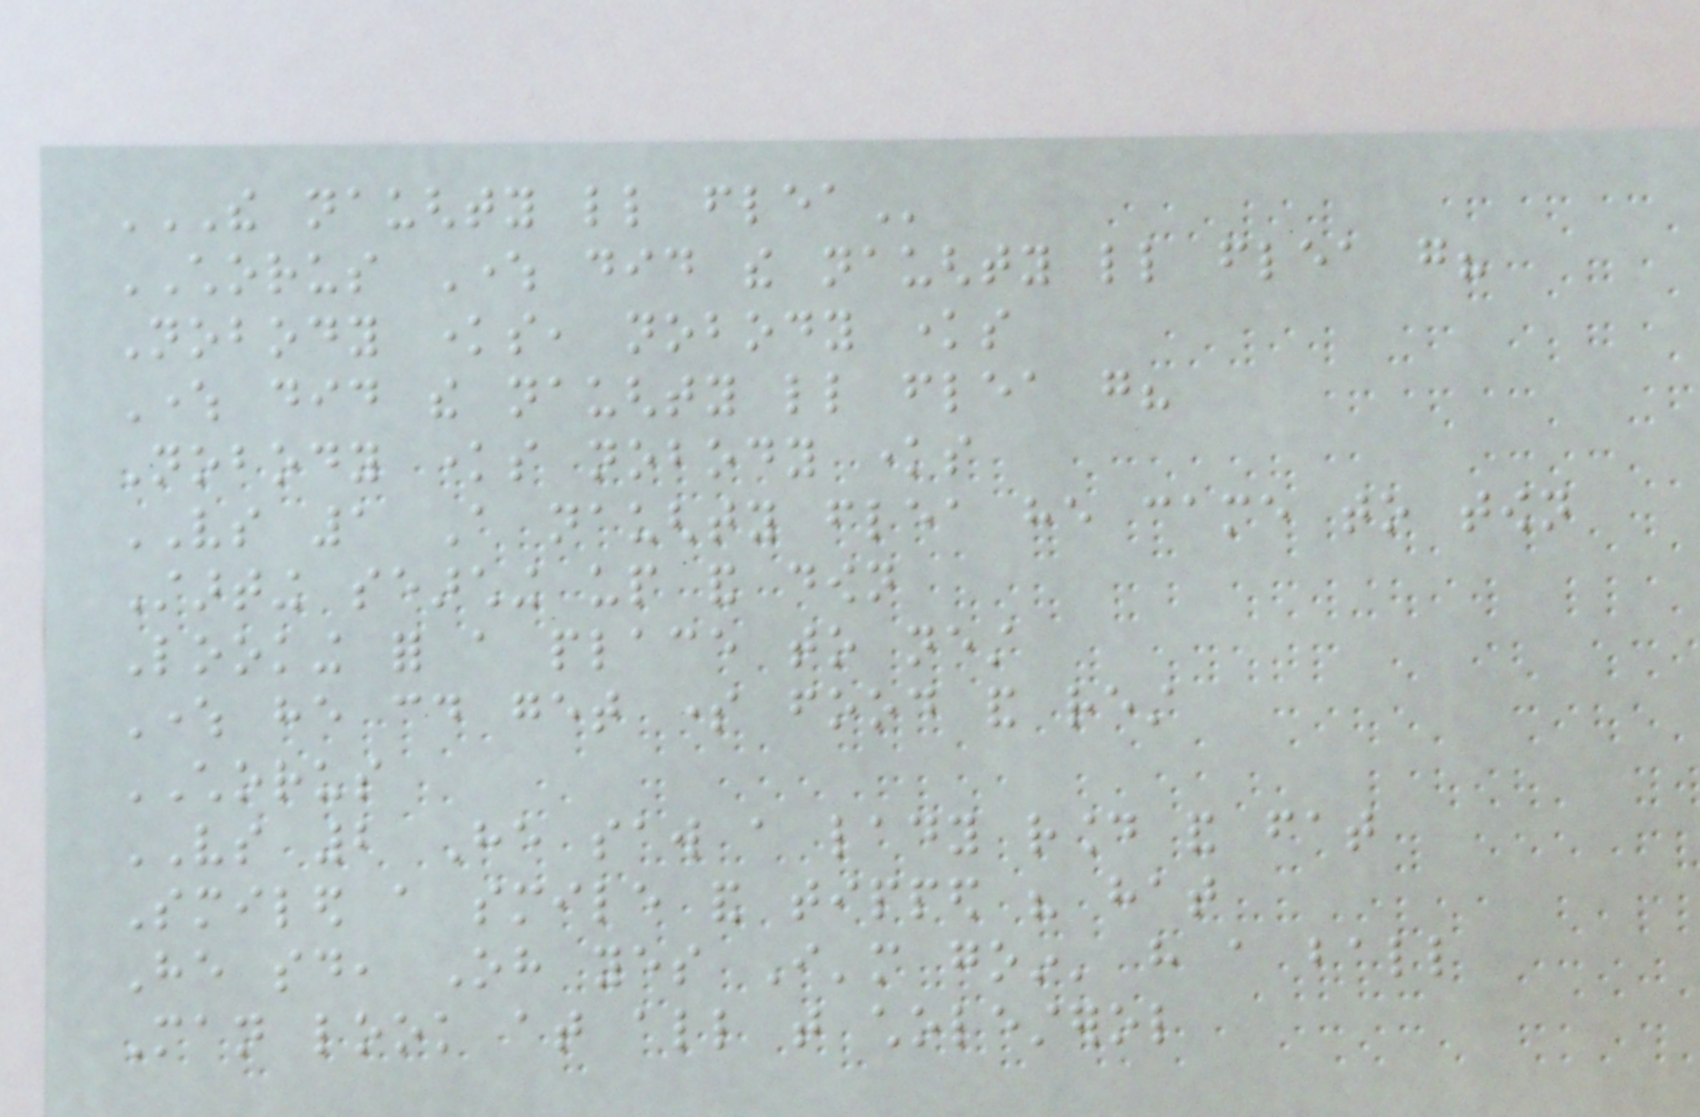THE NAUGHTY LITTLE FLEA
CHORUS Where did the naughty little flea go?
Nobody knows, nobody knows
Where did the naughty little flea go?
Nobody knows nobody knows
VS 1 A naughty flea he came to town
Starting searching up and down
Looking for a place to nest
Where he could get some food and rest
CHORUS
VS 2 He saw a lady round and fat
Smiled a smile and tipped his hat
He said, Oh yes I'm goin' have a ball
Man look at all that cholesterol
